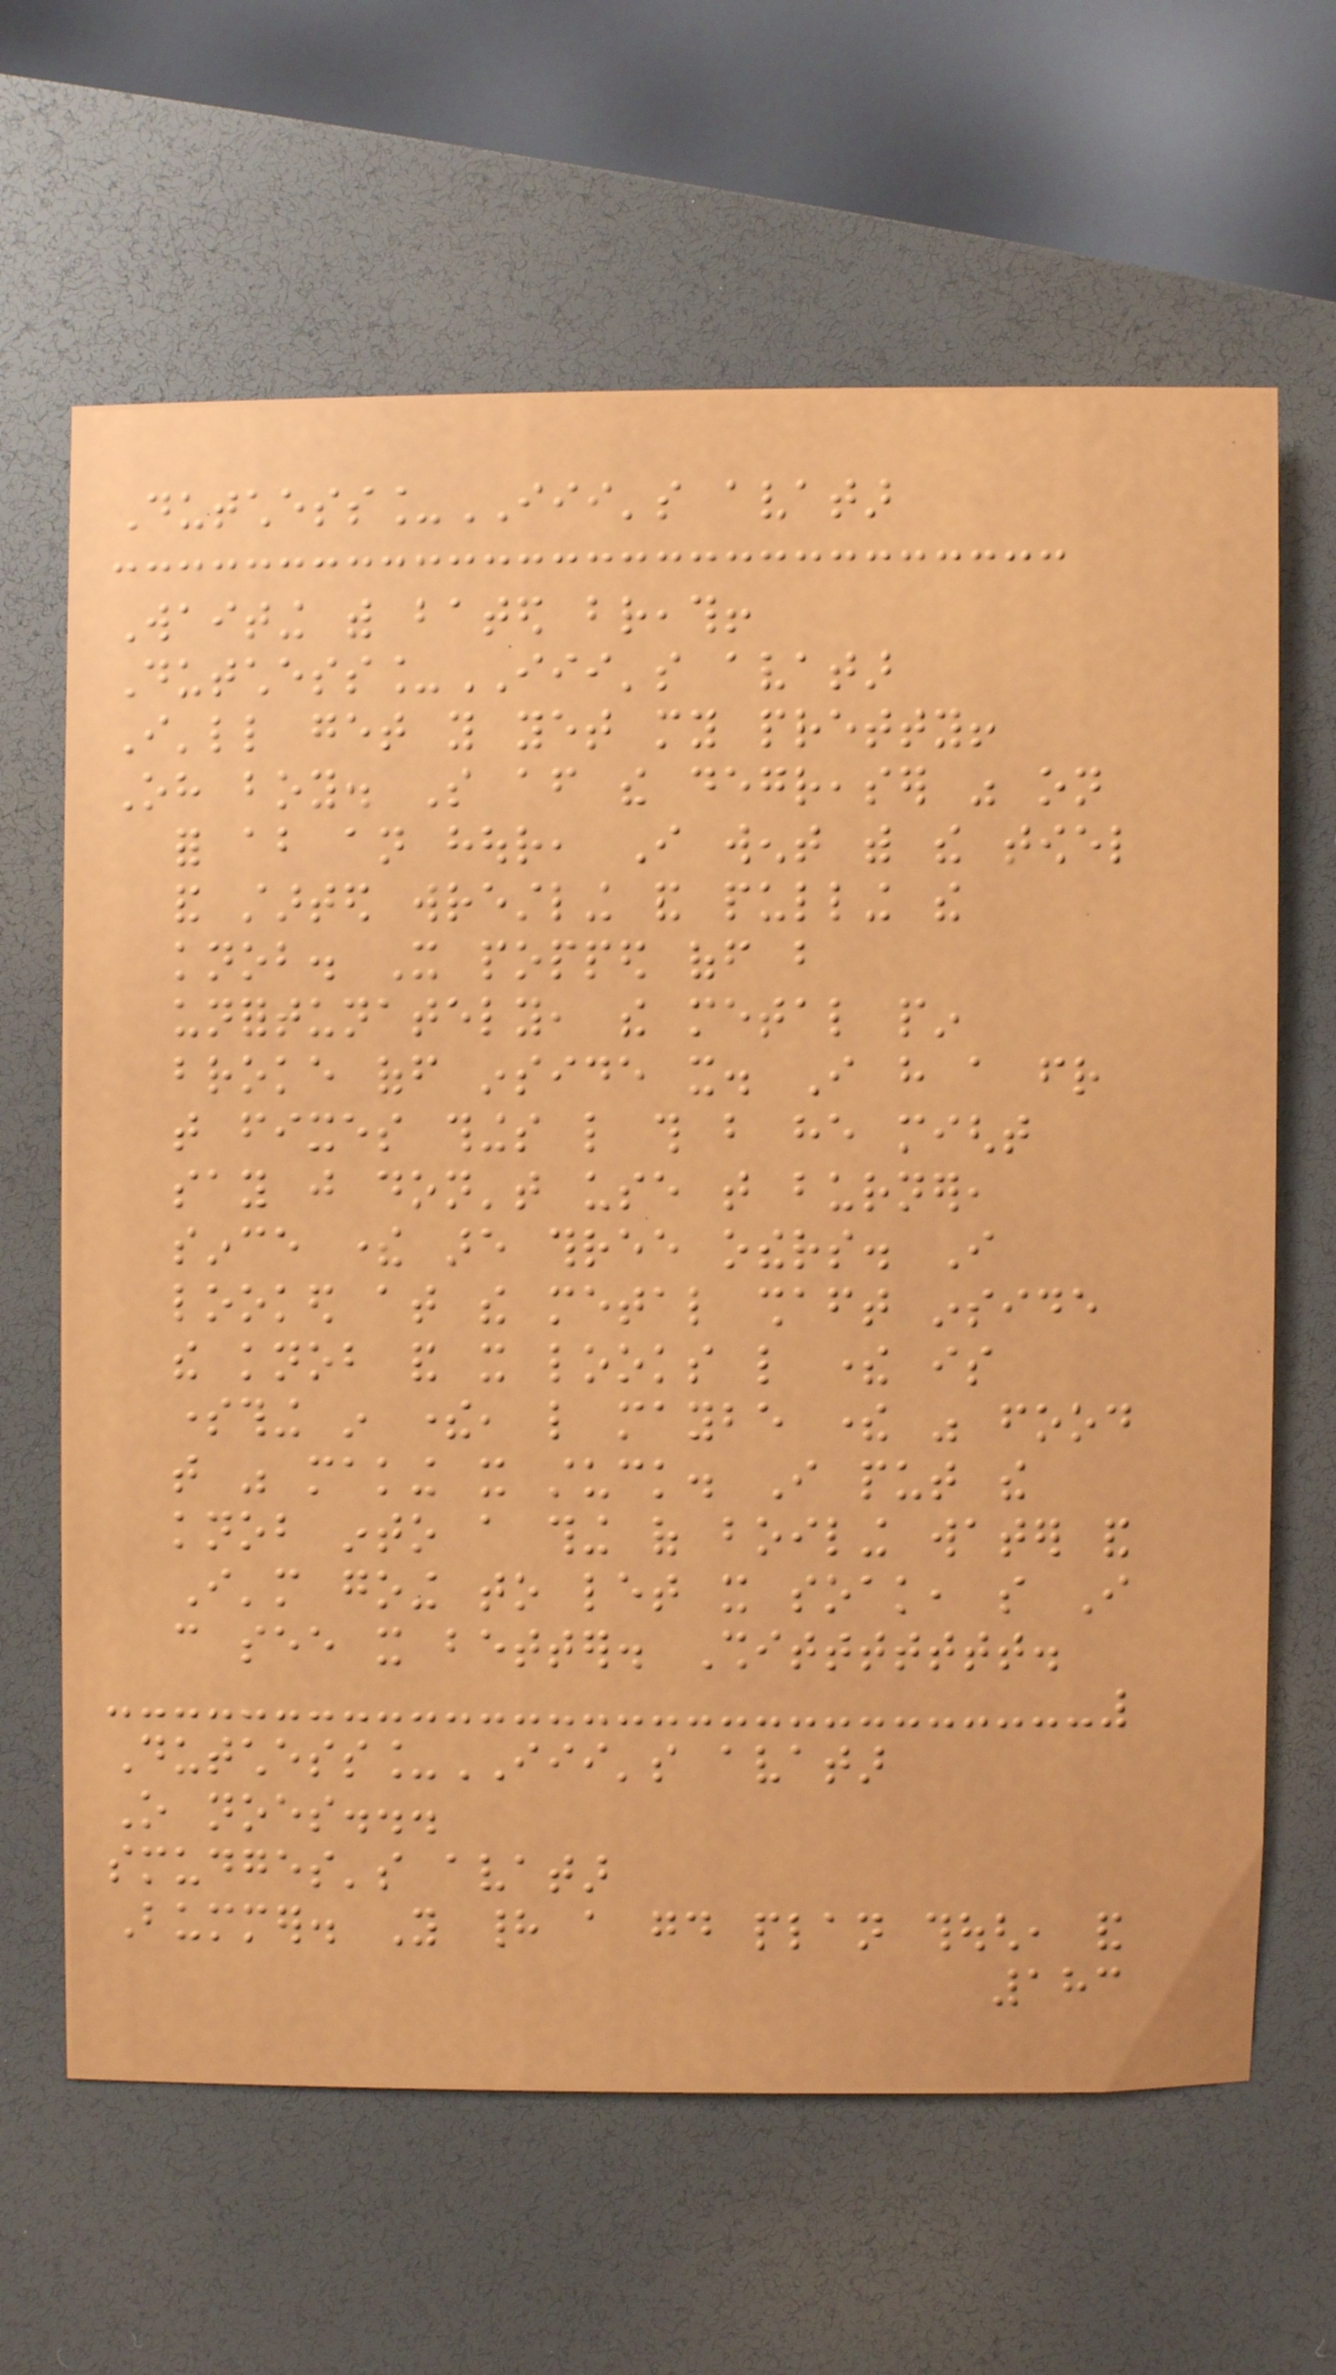Dutchess_III's avatar
Waiting with bated breath!
Dutchess_III's avatar
I'll get you yet my pretty!
Oh boy. So after the degreaser was on
for about an hour, I went with the towel
and started wrestling and pulling the
knob. It popped off but
unfortunately, the metal pin
broke off inside it. I have a friend
that fixes things like this but he might
say just don't use that burner,
since there are three others. I
looked at the metal shaft inside
the knob and it looks like there is
something in there, like maybe there was food
that was making it stuck. I put the
knob into a thing of boiling water and
I'm going to let it soak, so I
can see it better. Shittttttt.
Dutchess_III's avatar
O noes...
smudges's avatar
Bummer. You had a good plan though, and
183
